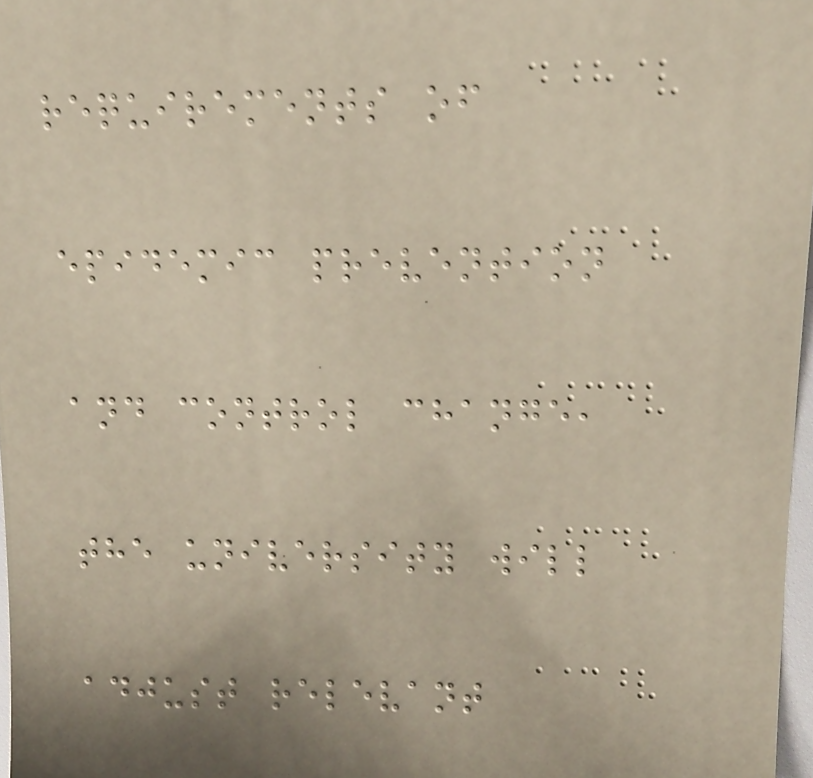requirements of
epidemic prevention
and control change,
the university will
adjust relevant
